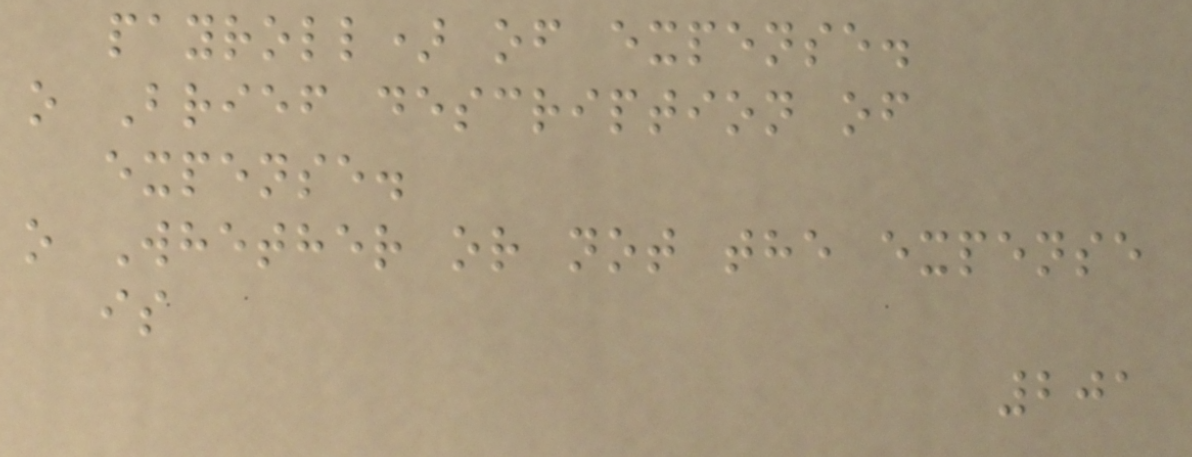payroll) of expense.
o Brief description of
expense.
o Whether or not the expense
is
201
